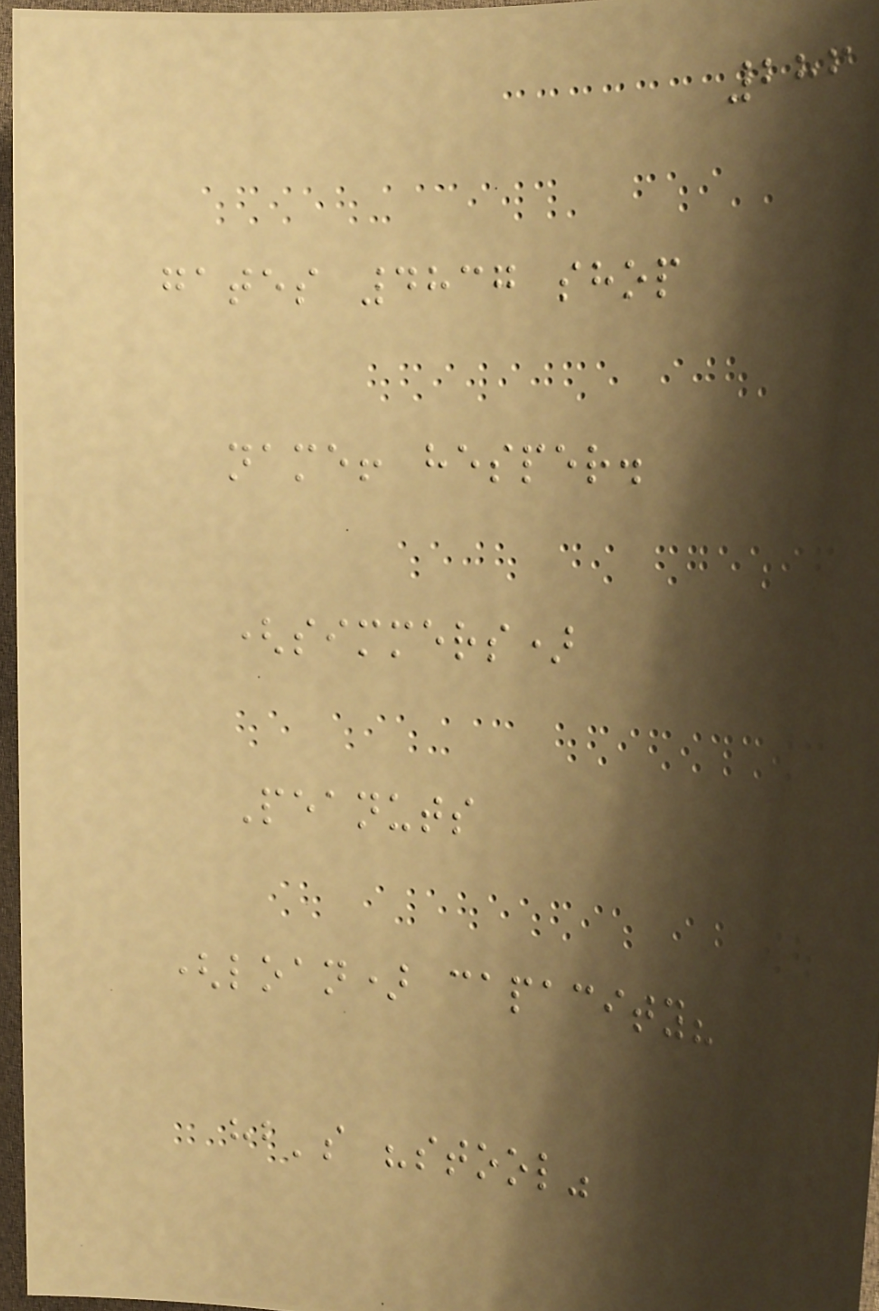286
gates 4837 shop
name! hesper.
(simmers)
Peanuts
(loan) capacity?
hb's "stool"
